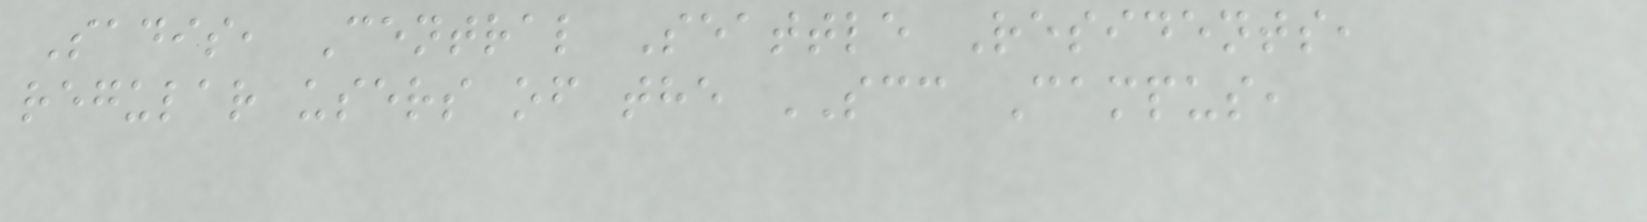Sadis, Central Seattle Residents,
regular users of the SCC Campus,
